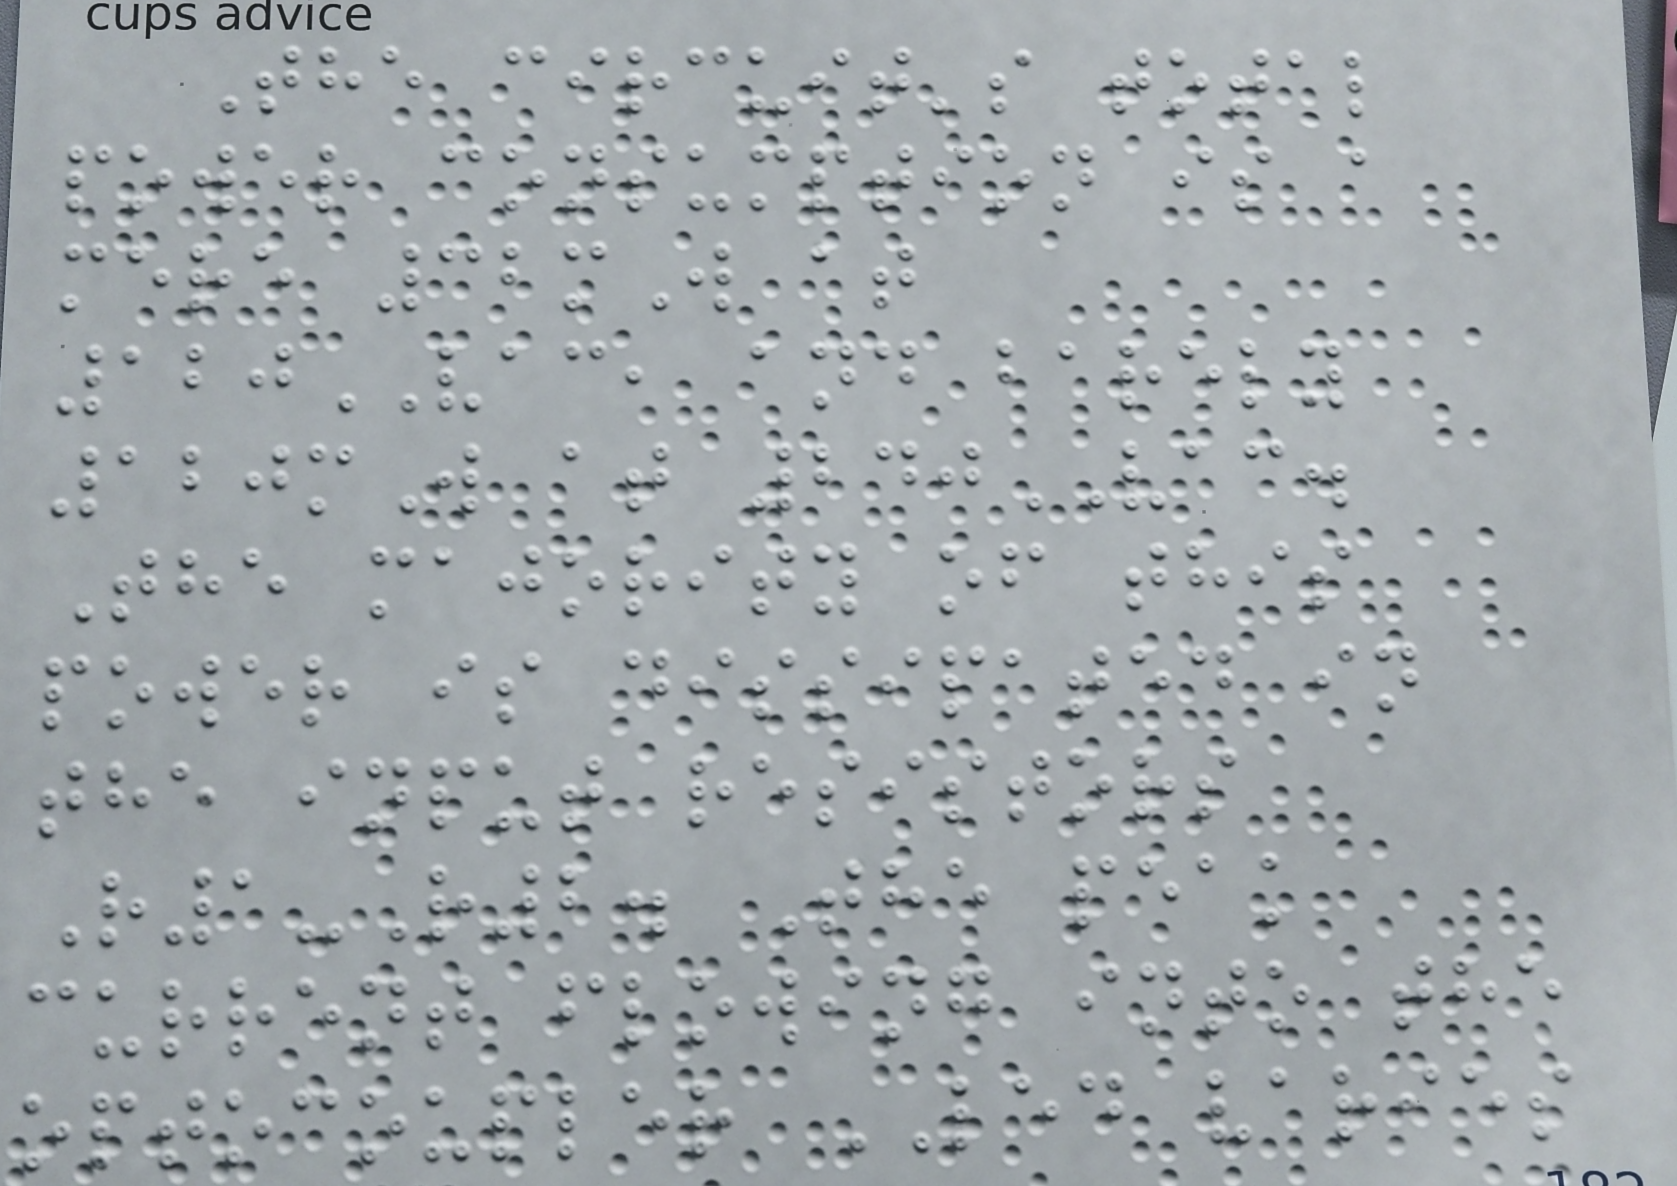The circuit's total
power consumption is a
mere 32mW at
120VAC, and barely
120mW at 240VAC.
The majority of this
power is dissipated in
the input resistors
R1-R2. The peak
current flowing into the
optocoupler LED varies
